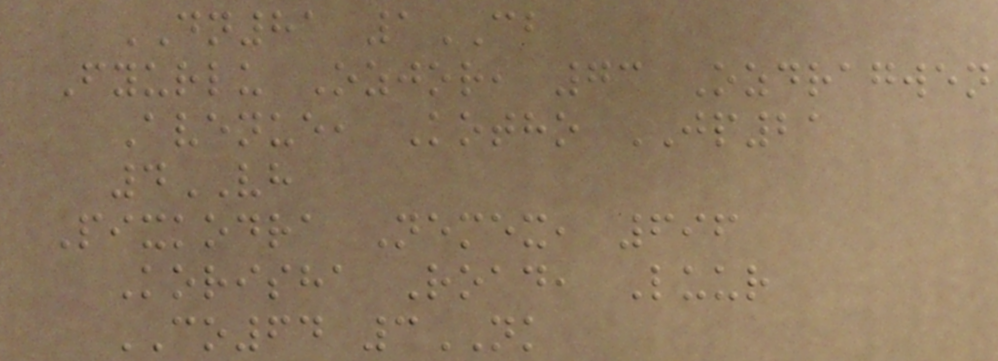DN81 1CB
Fyurlu Ozjor, 73 Ozdragwen
Avenue, Kotho JP21
4VH
Pixkodra Nemex, 696
Korisha Road, Luur
CO64 3NK
